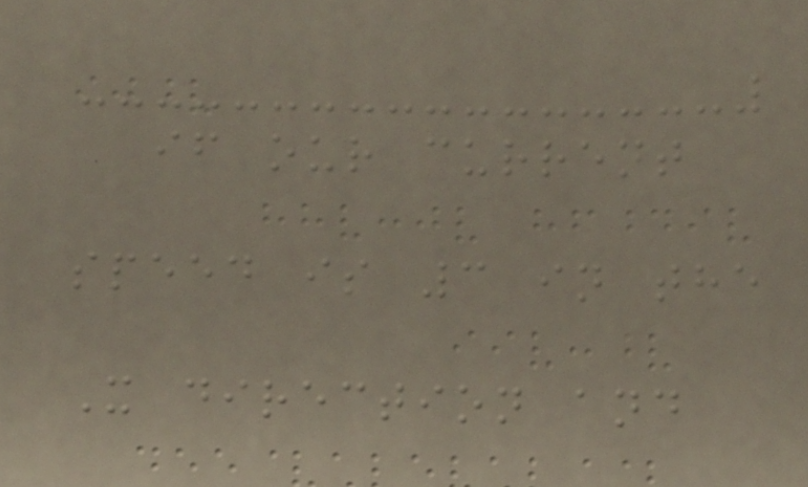if our current
speed is 3 in the
X direction and
